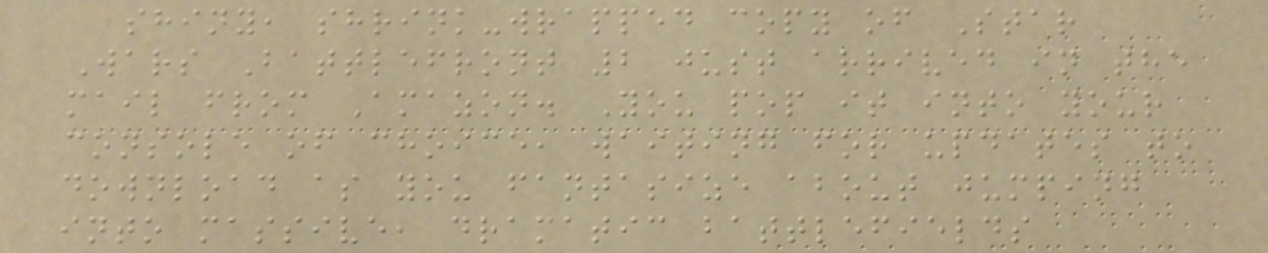shiny, shrink-wrapped copy of Star
Wars Battlefront 2 just arrived in the
mail from Amazon. You pop it into your
console of choice, waiting for updates to
download as you fantasize about jumping
into massive, dramatic battlefields
